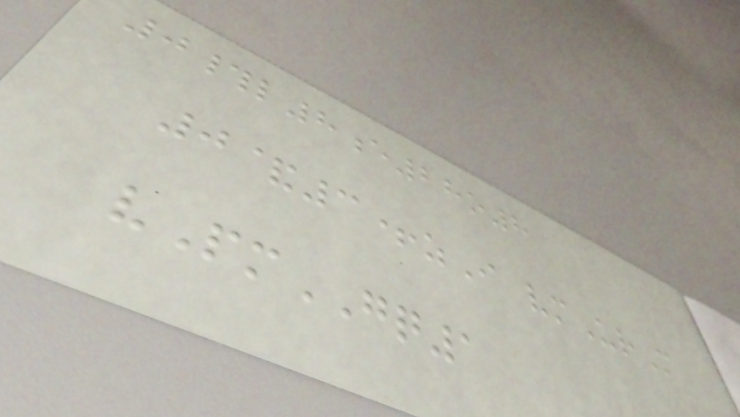0#l8e28o8
0&3+zI vmUrM
vPmGQ1
